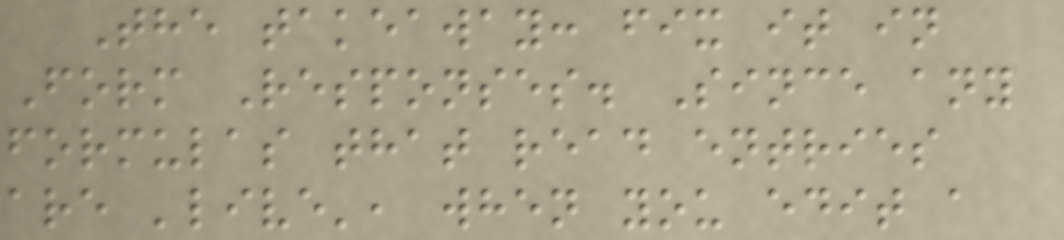The takeaway: fix it in
Form Responses. Since any
formulas that read entries
are 'live', when you edit a
